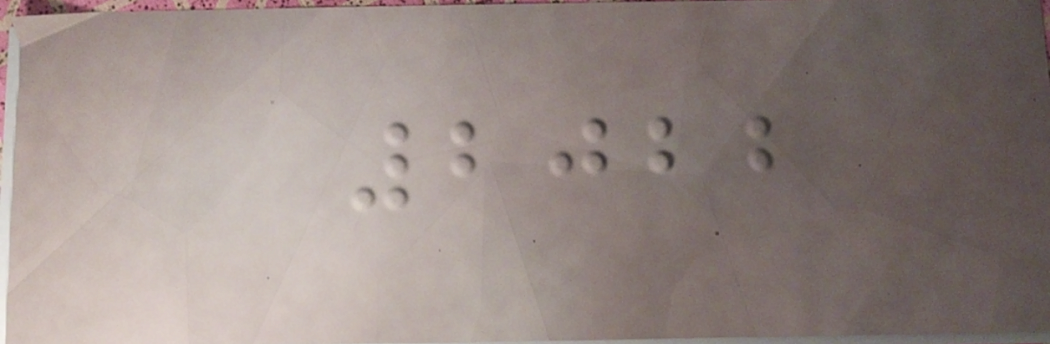2022
